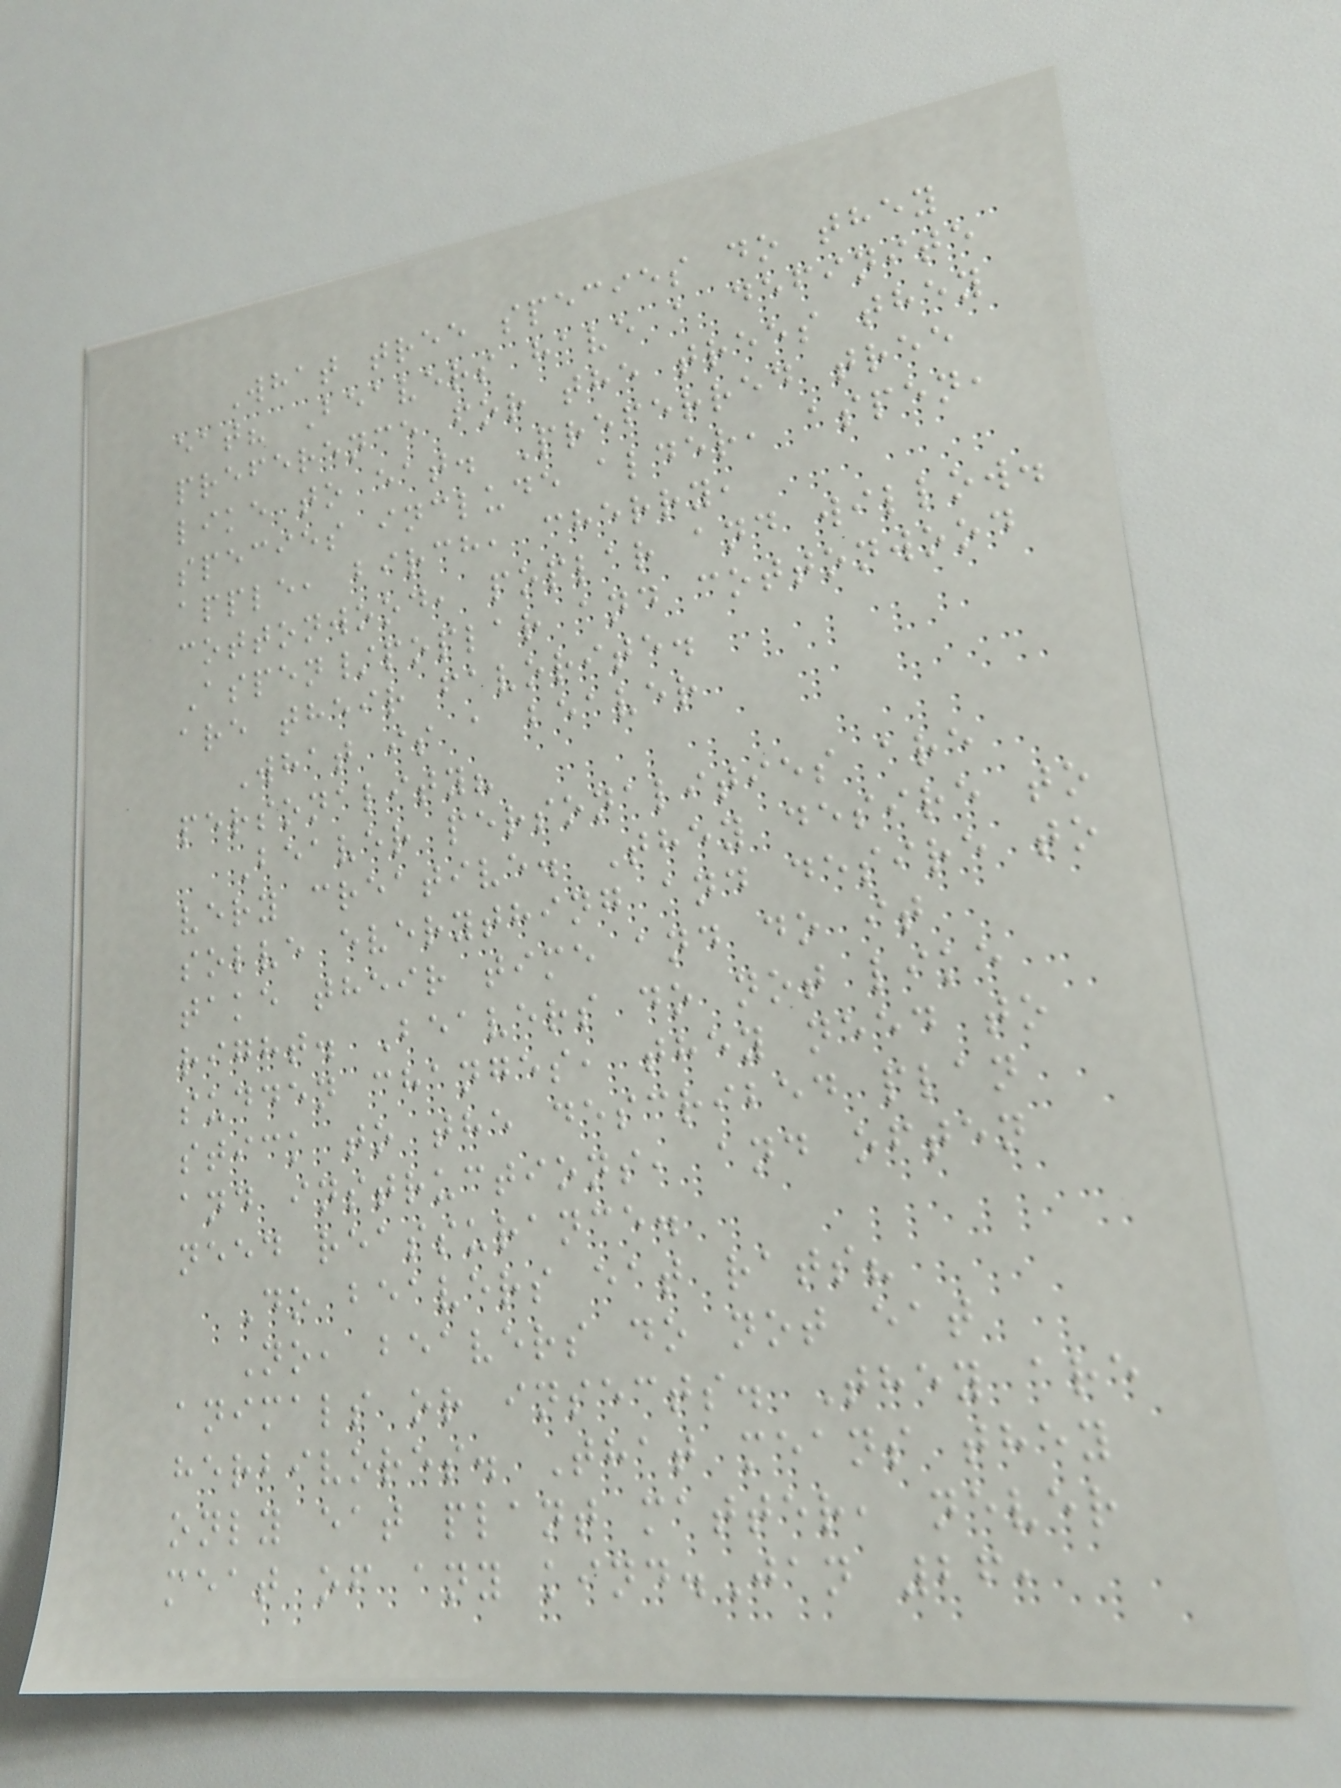What tree species do they
eat? Beavers have a definite
preference for the trees they
like to eat. Preferred tree
species include alder, aspen,
apple, birch, cherry,
cottonwood, poplar and willow.
Aspen/poplar and cottonwood
are their favorite.
What is a beaver
personality?
Beaver personalities are
very creative. They desire to
solve everything and desire to
take their time and do it
right. Beavers do not like
sudden changes, they need to
stick to the described plan
and instructions, and often
need reassurance.
Do beavers eat rats?
No, beavers do not eat
animals or insects. They are
herbivores. That means they
only eat plant matter, never
meat of any kind.Jan 26,
